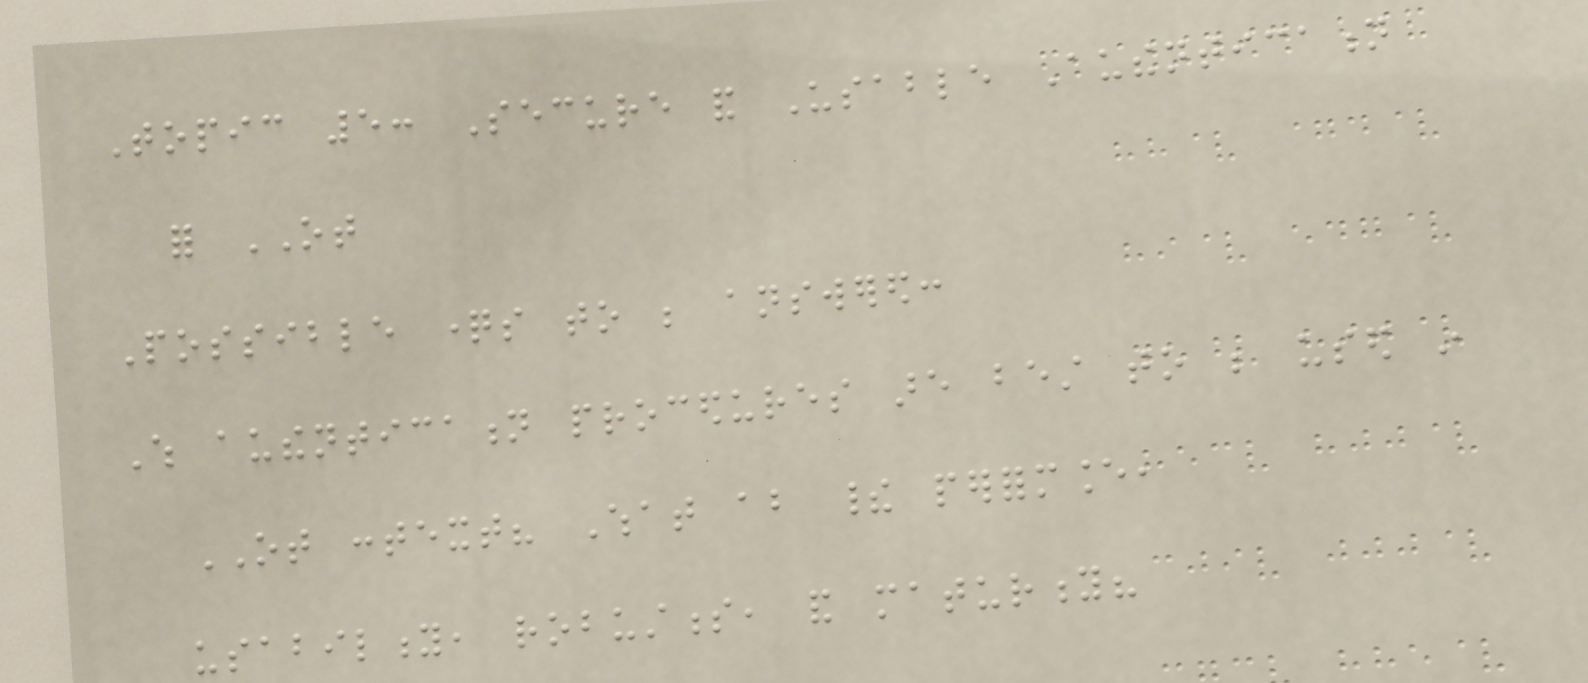Topic 5: Secure and Usable Authentication
for OT
Possible questions to be answered:
Which authentication procedures are best to be used in
OT context? What about their performance,
usability, robustness, and maturity?
